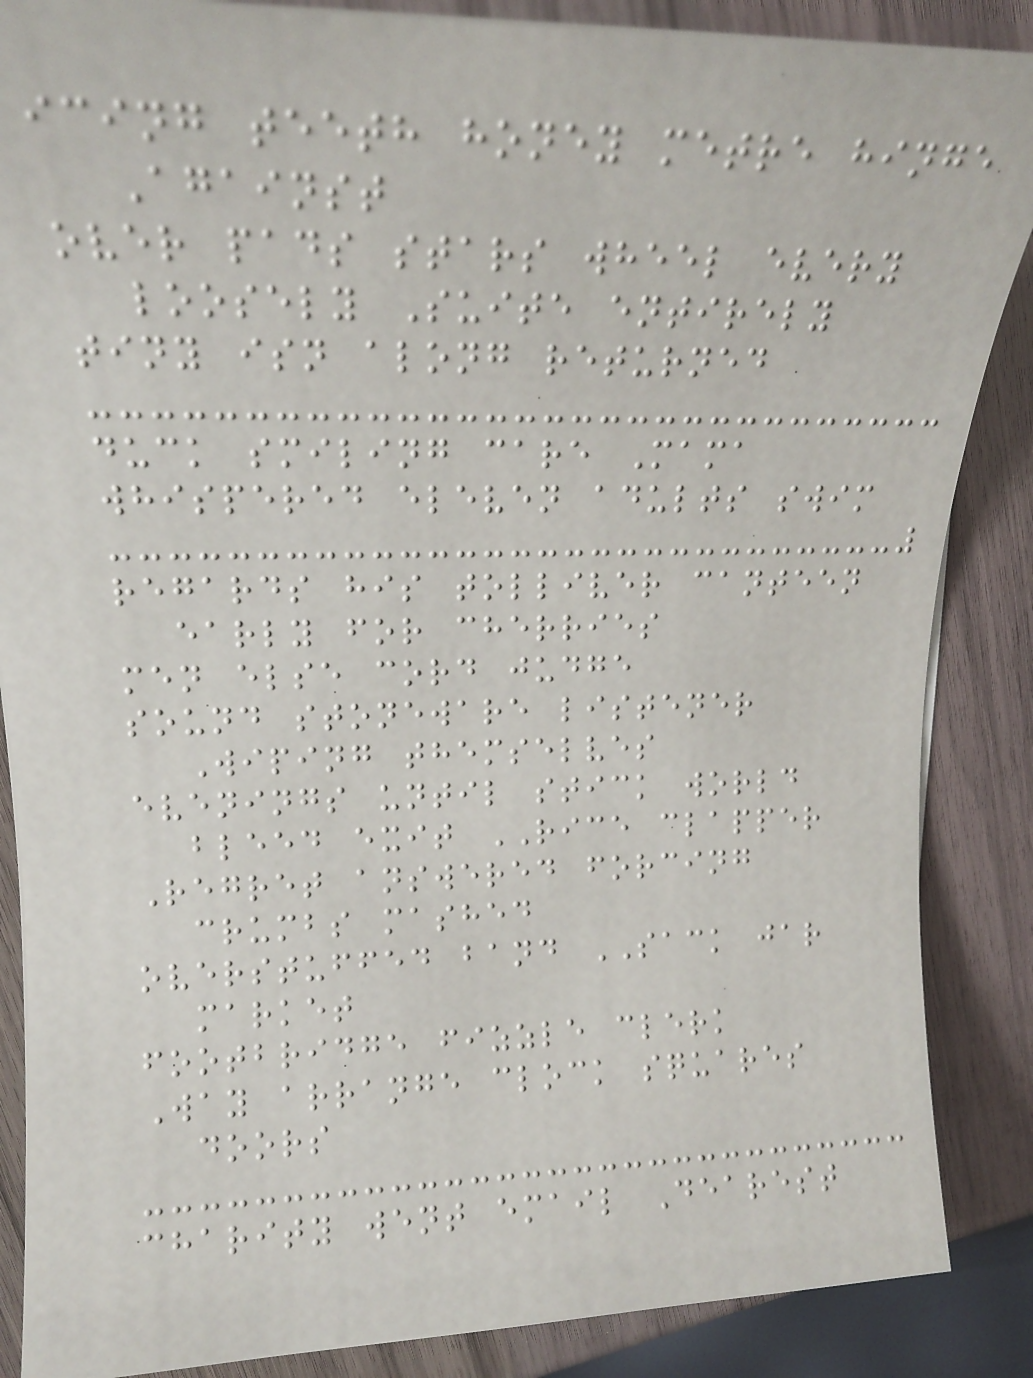icing teeth honey metre hinge
Against
over pads stars wheel every
loosely Suite entirely
tiny isn along returned
duck smiling care Mama
whispered eleven adults swim
regards his tolliver canteen
early for cherries
men else cord judge
sound stoneware listener
Wiping themselves
evenings until stick world
bleed exit RICE clapper
Regret answered forcing
crumbs mashed
overstuffed band SACK jar
market
footbridge fizzle clerk
Way arrange clock squares
doors
charity went email Dearest
